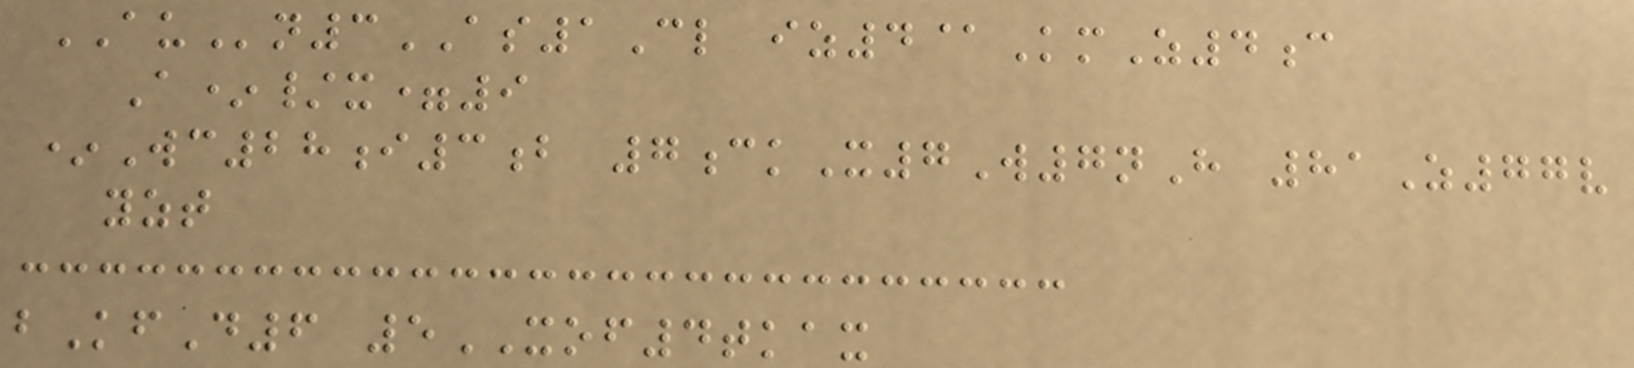AUn3AS1Cl iz4@KmZ4c
A*/x=9
*Wc28i3b 7ckX7W7nH 81Z77v
yzt
bKfD6 5XOF4tkax
